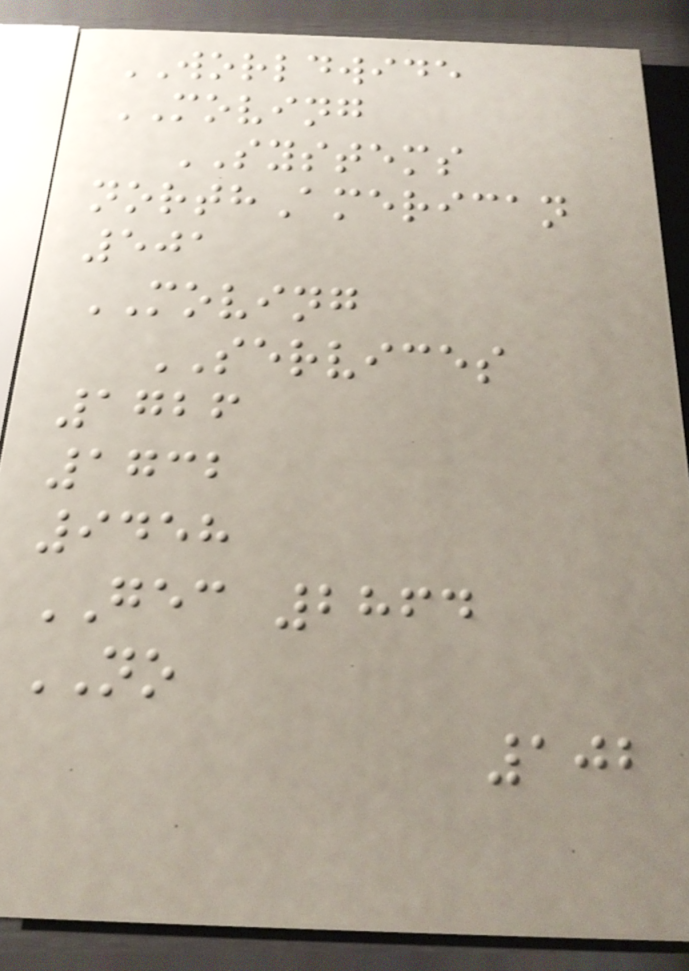WORLDWIDE
MOVING
SYSTEMS
northAmerican
501
MOVING
SERVICES
1726
1732
9458
GEC 2864
NO
102
